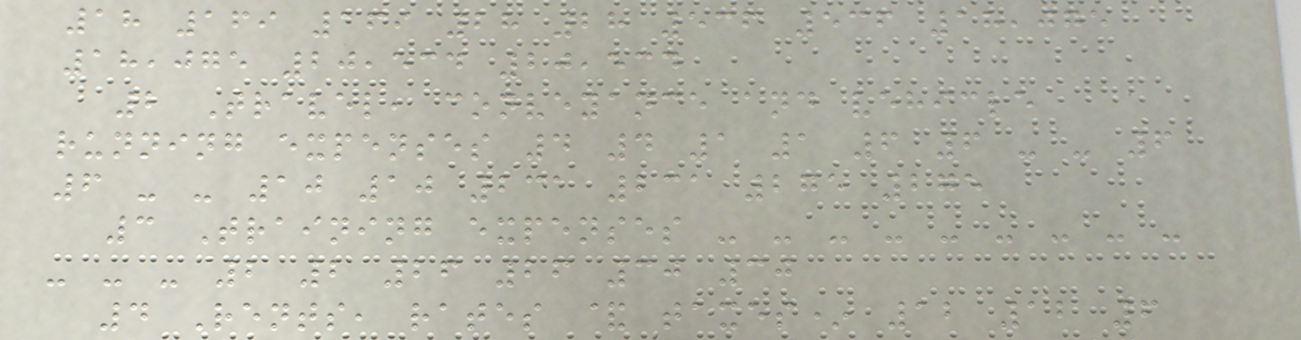18 169 169 28 28 536 536 18,075
18,075 20,534 20,534
2 Travel, conveyance and vehicle
running expenses 4 4 1 1 6 6 - - 6
6 - - 10 10 231 231 275 275
3 Training expenses - - - - - - - - -
- - - 2 2 26 26 30 30
4 Rents, rates & taxes* 12 12 6
